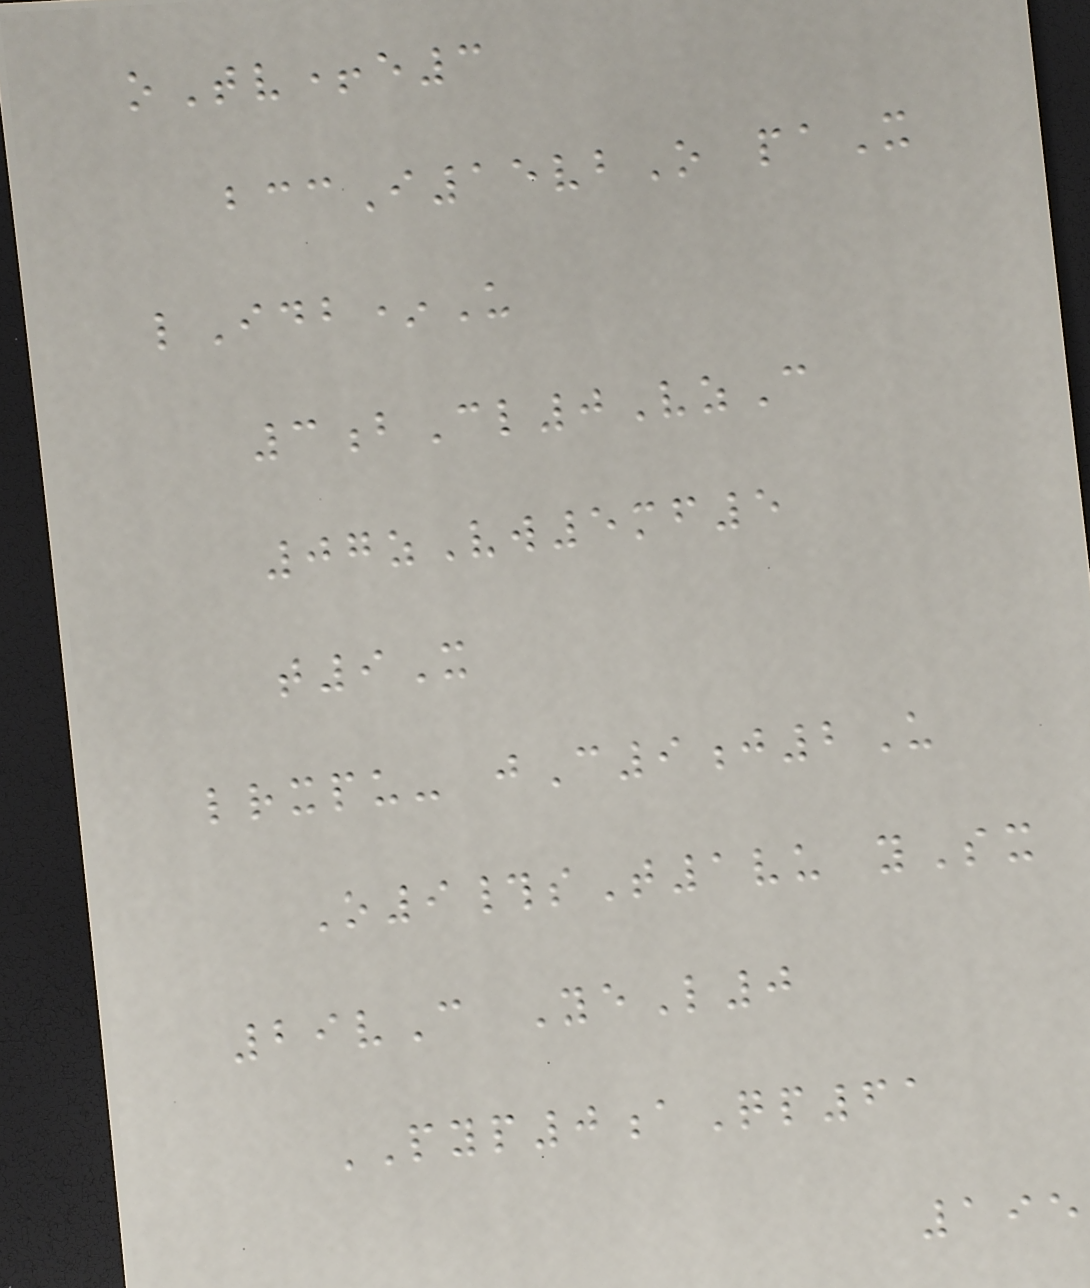oTv+e3
bccI15vbO paX
lIdb*U
3bCl0VzC
07zVw5mf5
t9X
lrxpu- jC9j2U
O9#sT1vu ySx
29vC YeL0
PYP0aQp61
195
